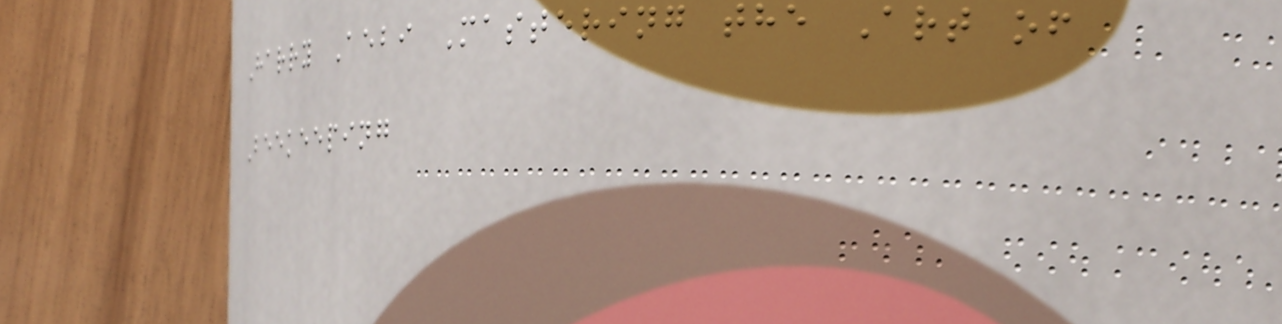Harry Aebi Mastering the Art of
Beekeeping
